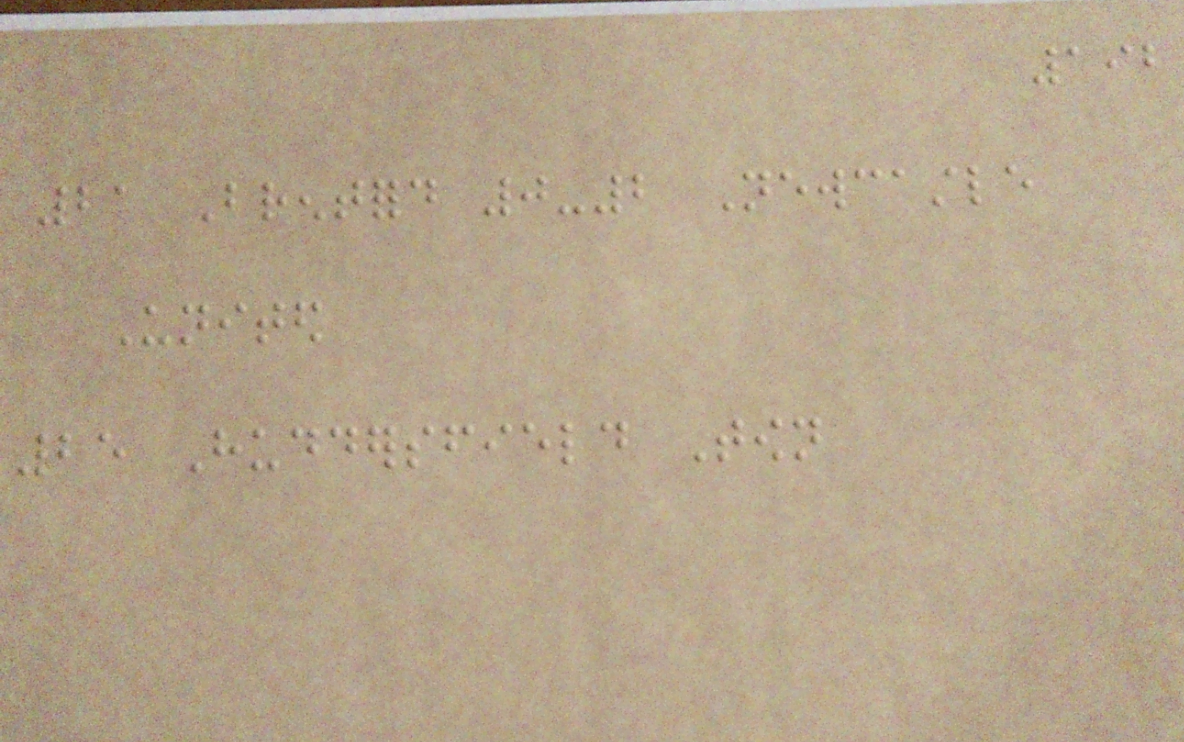192
21 Brentford 0-2 Newcastle
United
25 Huddersfield Town
